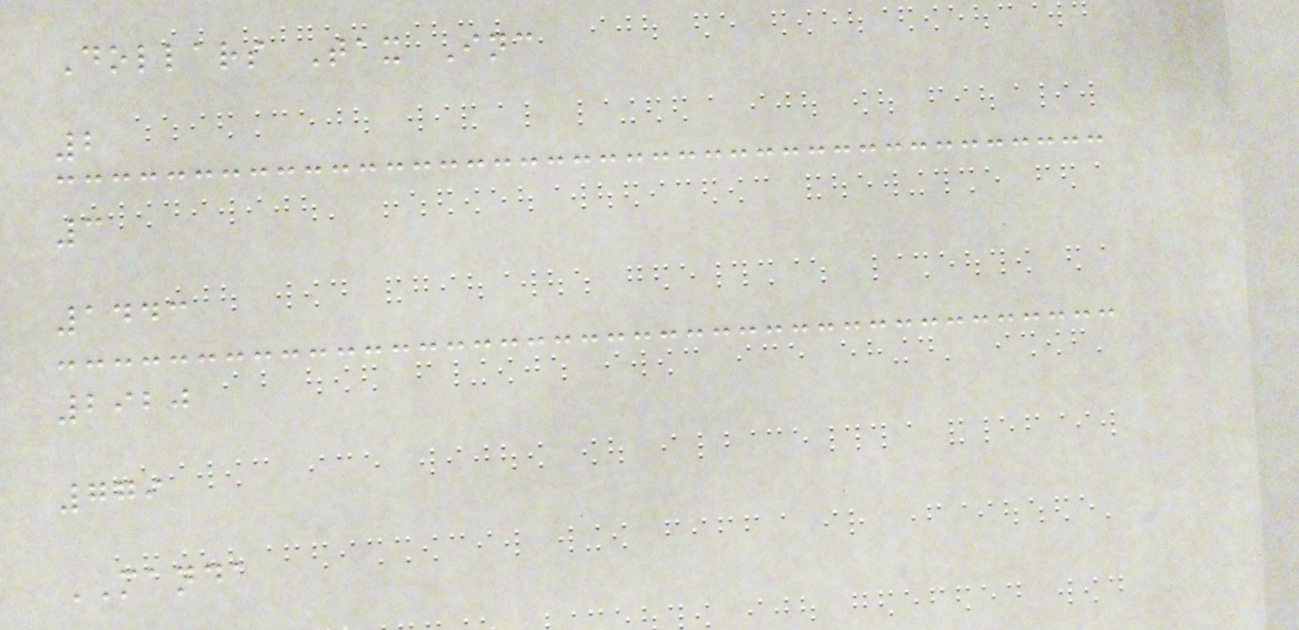Dollars Tax Inc
2
3
1443
2920
779
MANDA
